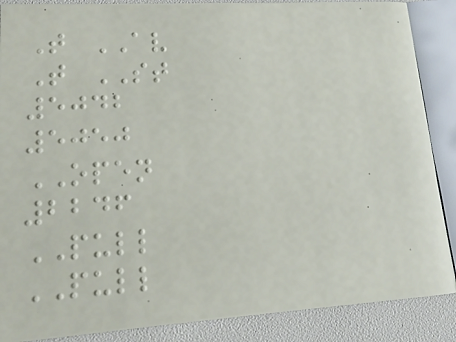T AV
T ST
5042
5050
OPEN
2246
PULL
PULL
